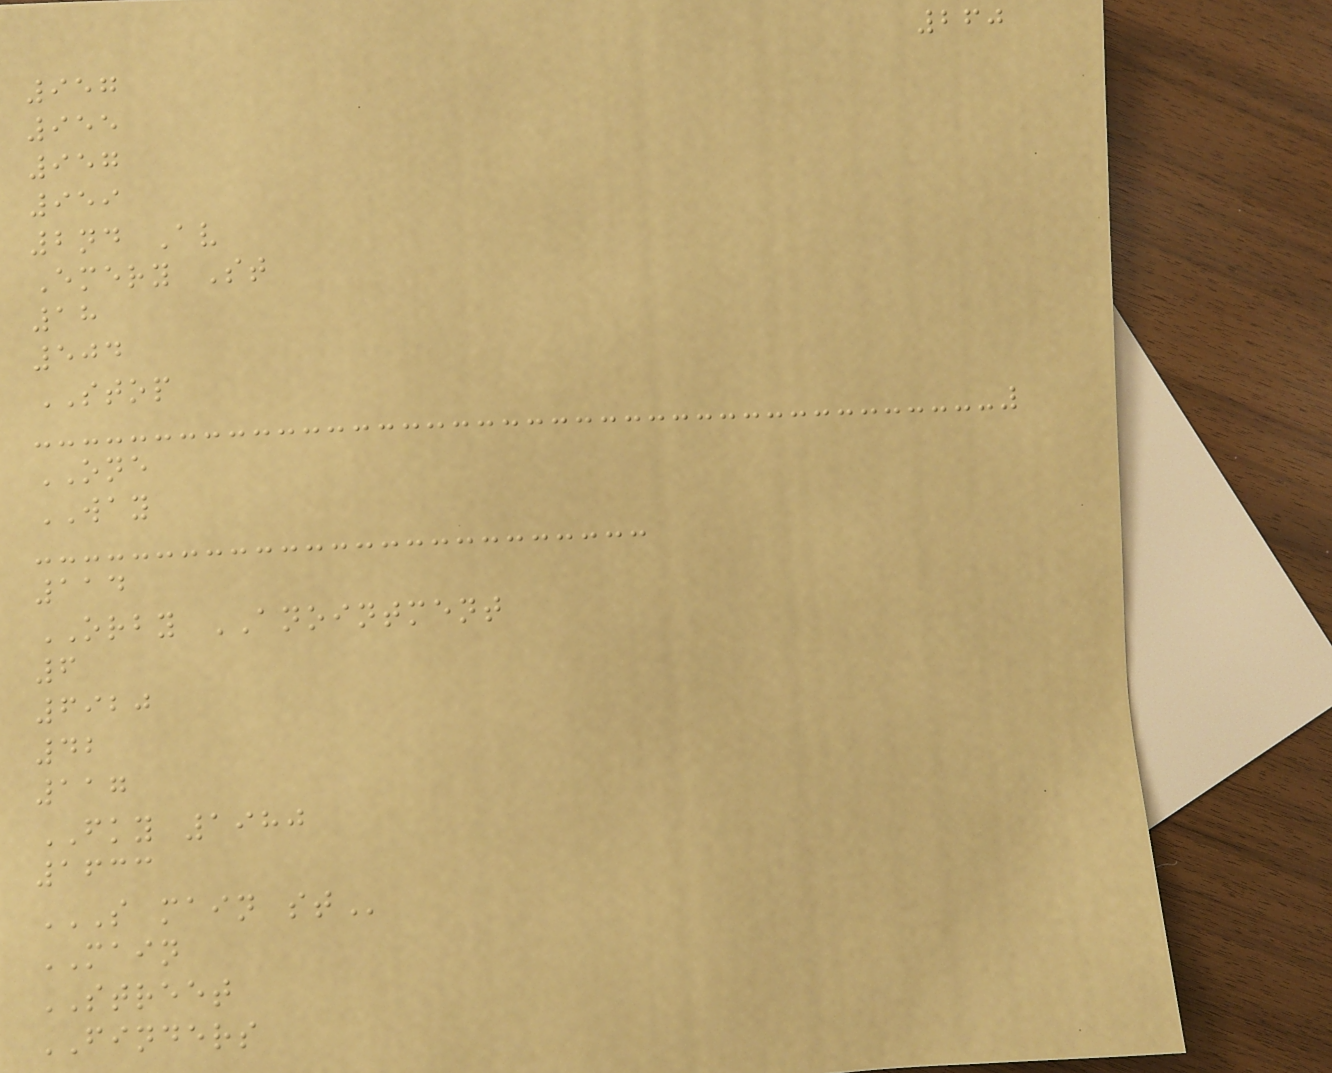260
957
955
957
959
2nd Av
Emery St
18
504
STOP
ONE
WAY
114
ORBY ANOINTMENT
6
6920
42
117
FKY 1980
1633
S MAIN ST
MAIN
STREET
FINDERS
